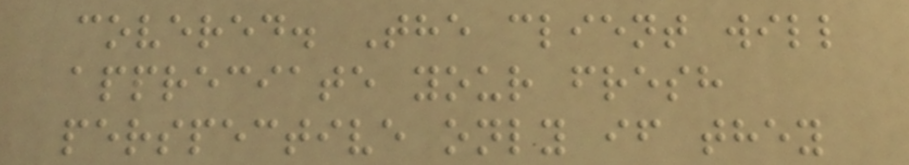covered. The client will
appreciate your fresh
perspective only if they
